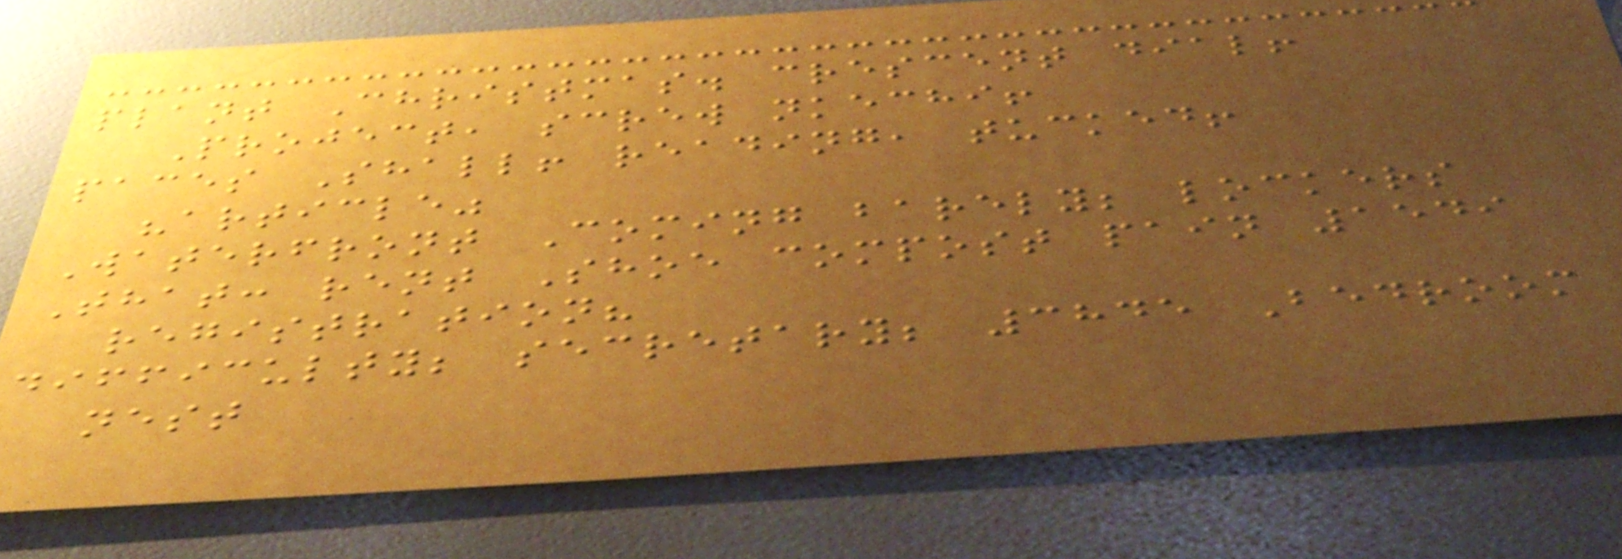plant Christmas. crescent dial!
Project, screw nkechi!
paces Shall! reading, tucked!
"article"
Waterfront Coming barely; lockers
That: rent Shoe compost pain 1549
registration?
difficulty; secretary; 3845 Bedroom
nest
